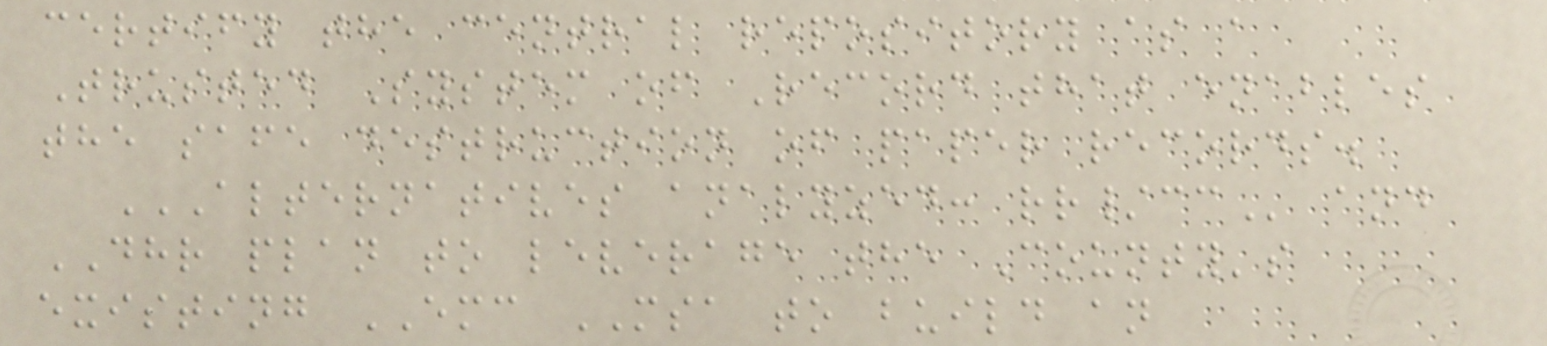certify the central repository as a
Trusted System of Record that enables
the safe destruction of paper records.
ALTERNATIVES ANALYZED: RR/CC and
DHR plan to leverage the County's
existing EMC MSA to build an
